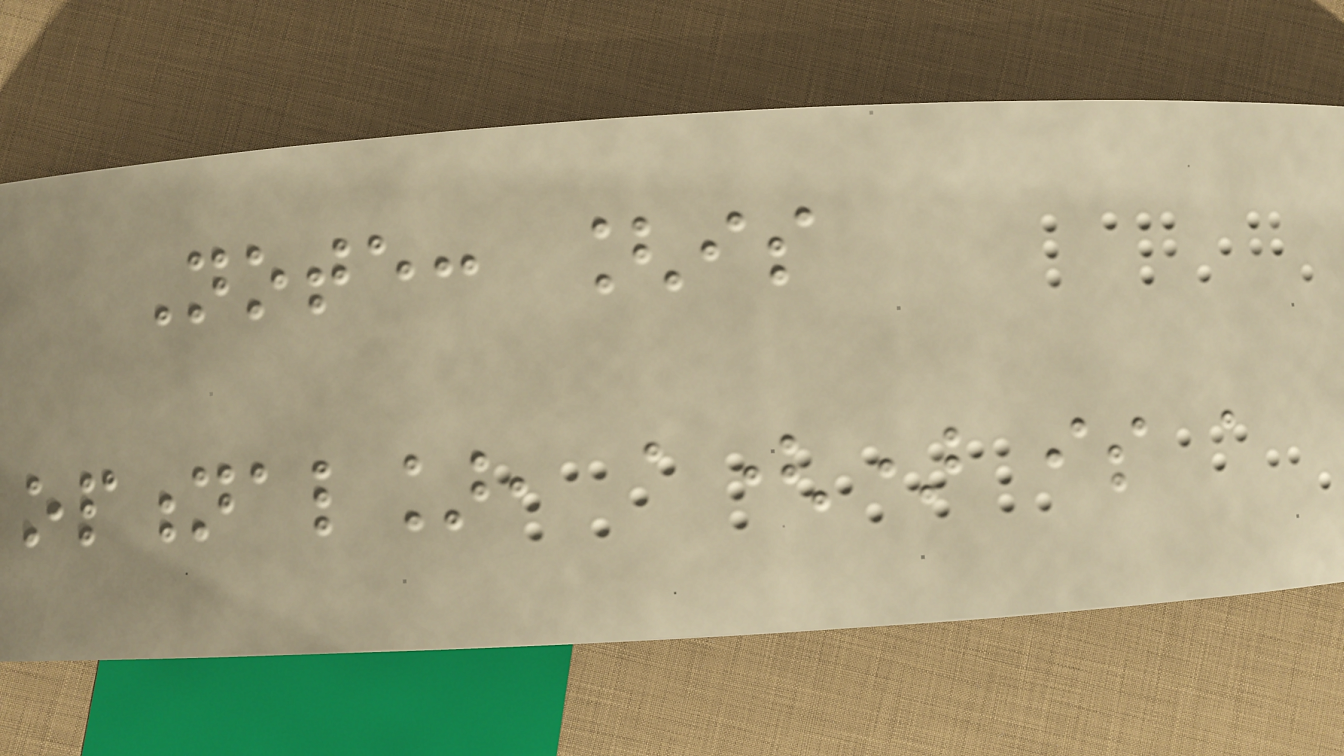Note: [is
optional], a() is a
